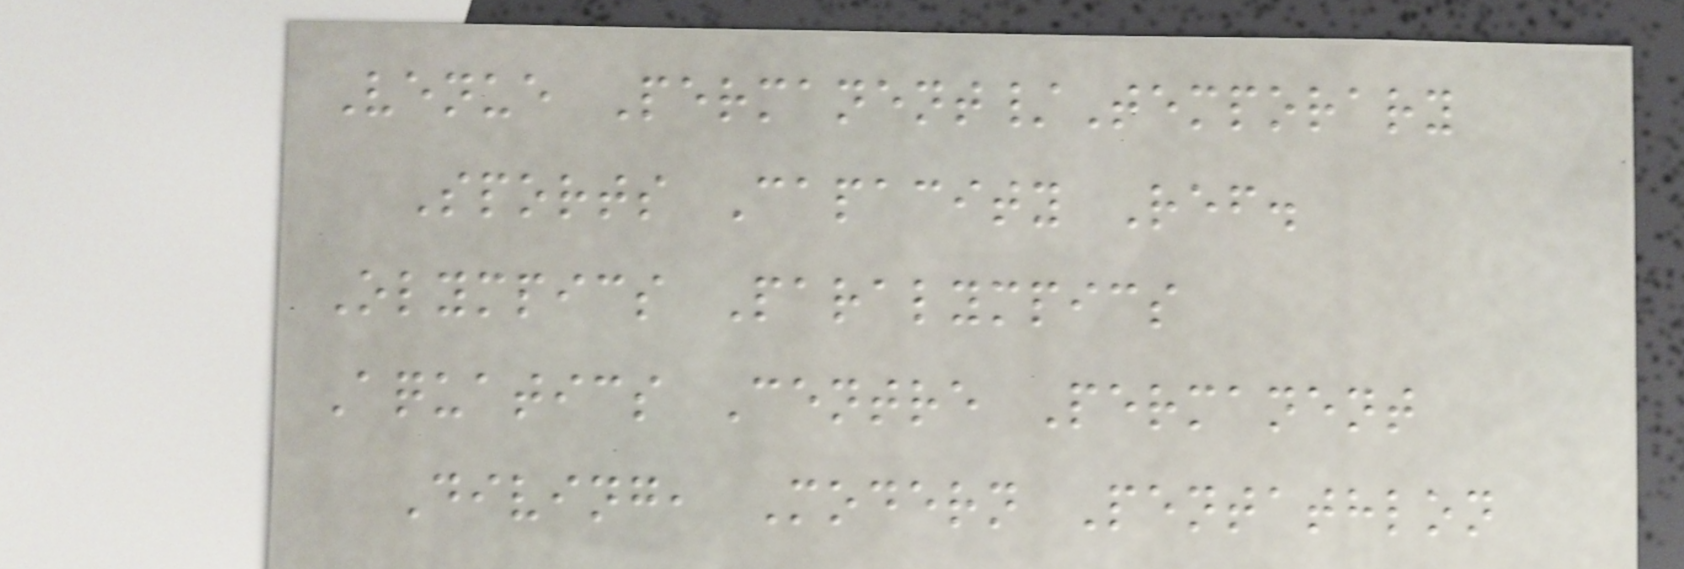Venue Permanent/Temporary
Sports Capacity Ref.
Olympics Paralympics
Aquatics Centre Permanent
Diving, Modern Pentathlon
